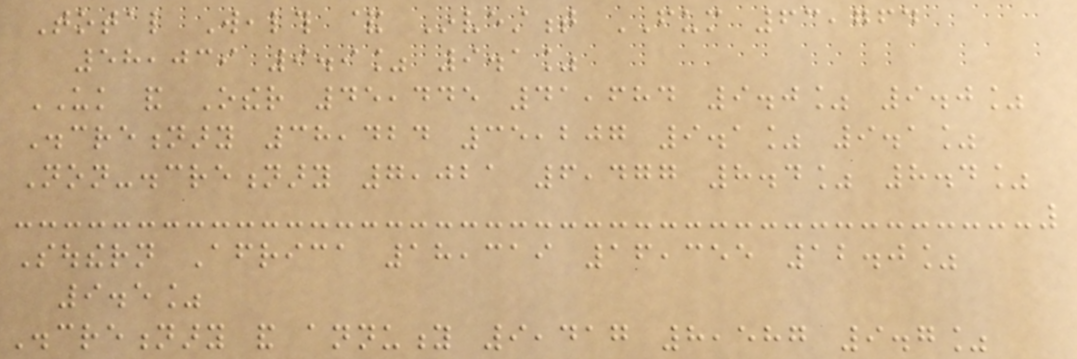Total Wealth & Investment FUM 63,764
58,039 9.9% 9.1%
UK and Other 45,445 41,684 9.0% 9.0%
Discretionary 38,424 35,207 9.1% 9.1%
Non-discretionary 7,021 6,477 8.4% 8.4%
Southern Africa 18,319 16,355 12.0%
9.5%
Discretionary and annuity 9,417 8,587 9.7%
